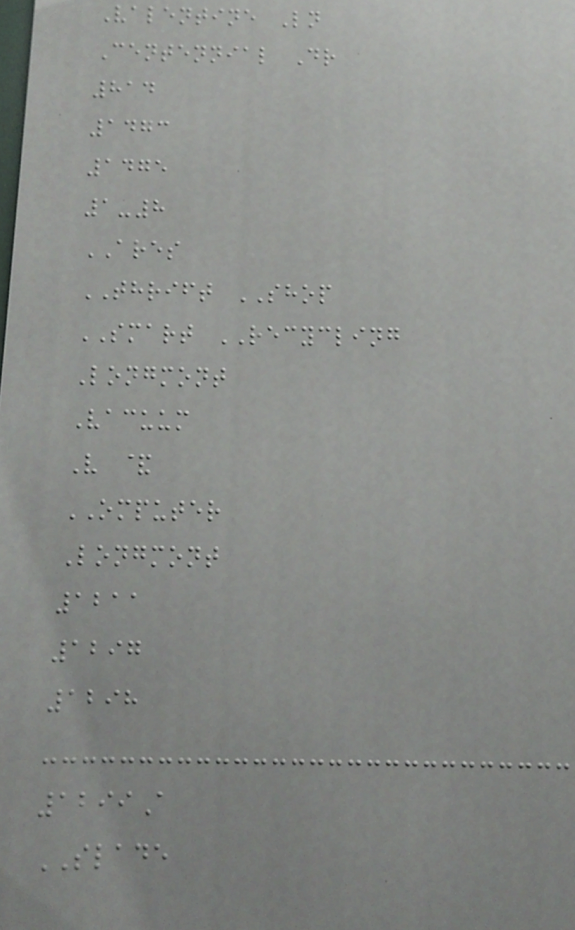Valentine Ln
Centennial Dr
814
1473
1475
1-8
ARES
THRIFT SHOP
SMART RECYCLING
Longmont
Vacuum
V &
OMPUTER
Longmont
1211
1297
1298
1299A
SLADE
